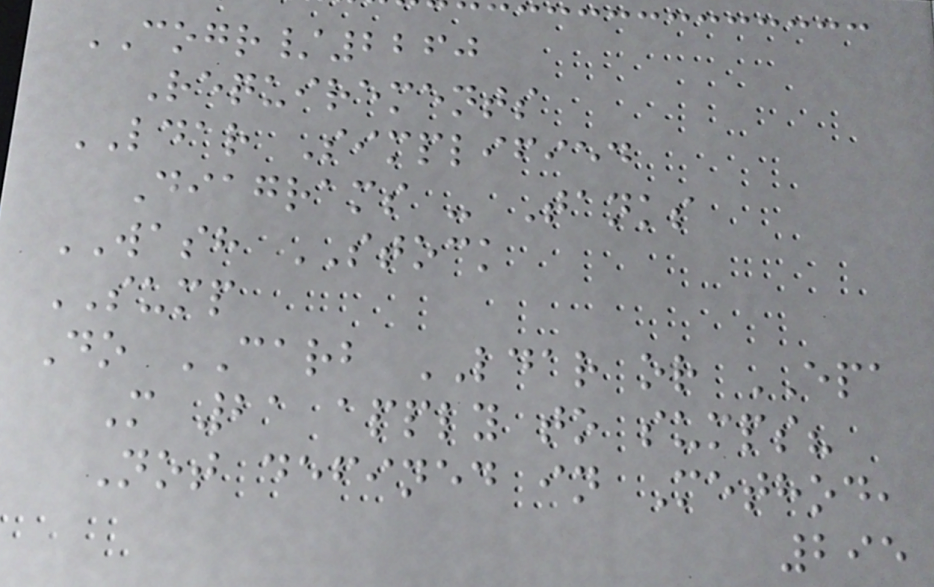COGR/2260
Requirements
LDAR Simplified
Diagrams - Tanks
WASH STOCK
SUMP
Do CARB LDAR or EPA
M 21 apply to sumps?
Not defined in Method,
295
